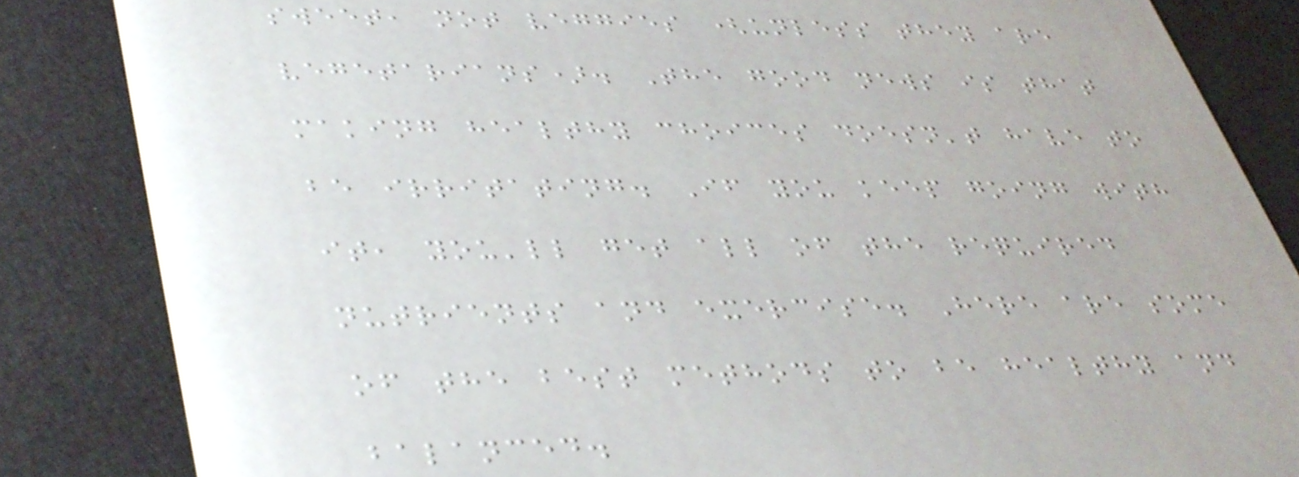sweet, not veggies (unless they are
vegetarians). The good news is that
making healthy choices doesn't have to
be irritating. If you keep going with
it, you'll get all of the required
nutrients and exercise. Here are some
of the best methods to be healthy and
balanced.
